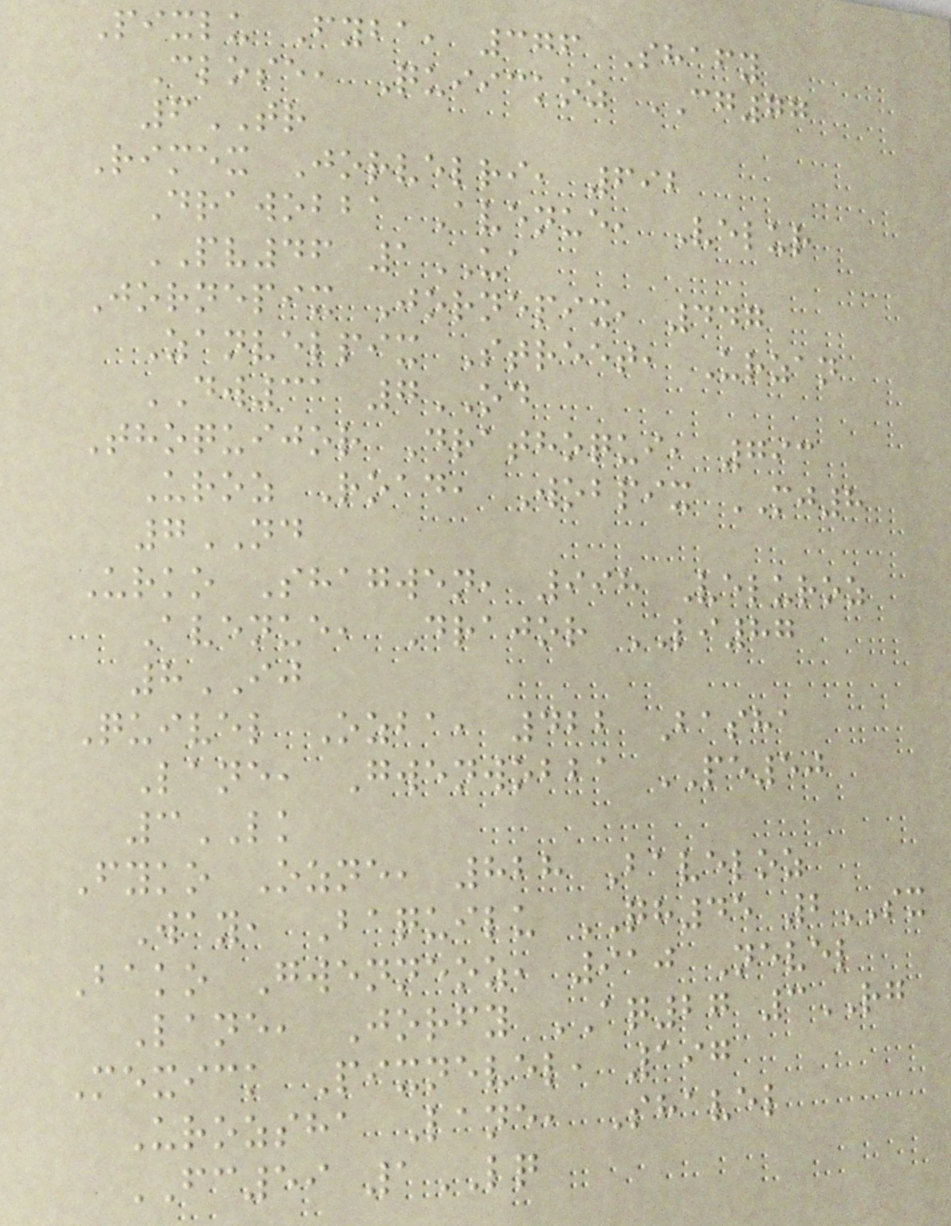Pixlu Fyba, 376 Shafy
Close, Quiickoz CG77
6TR
Rimex Jorvelri, 692
Drawobba Avenue, Velur
PV46 1UA
Jornepix Jornepix, 447
Zanvelpix Street, Urzan
DW31 7OD
Thoquijor Drathoqui, 793
Uroz Road, Wobpix MJ8
7ND
Urko Shagwen, 998 Veluroz
Avenue, Drajor LI87
8IJ
Quivel Ozba, 422 Basha
Lane, Gwenwobba PE50
3LK
Fyko Ozne, 828 Baveloz
Way, Baquilu QH45 2SX
Bako Gwenneoz, 910 Nevel
Lane, Jorfy AQ27 3RG
Mexick Pixnevel, 197
Urozsha Lane, Shavel
FC59 1LQ
